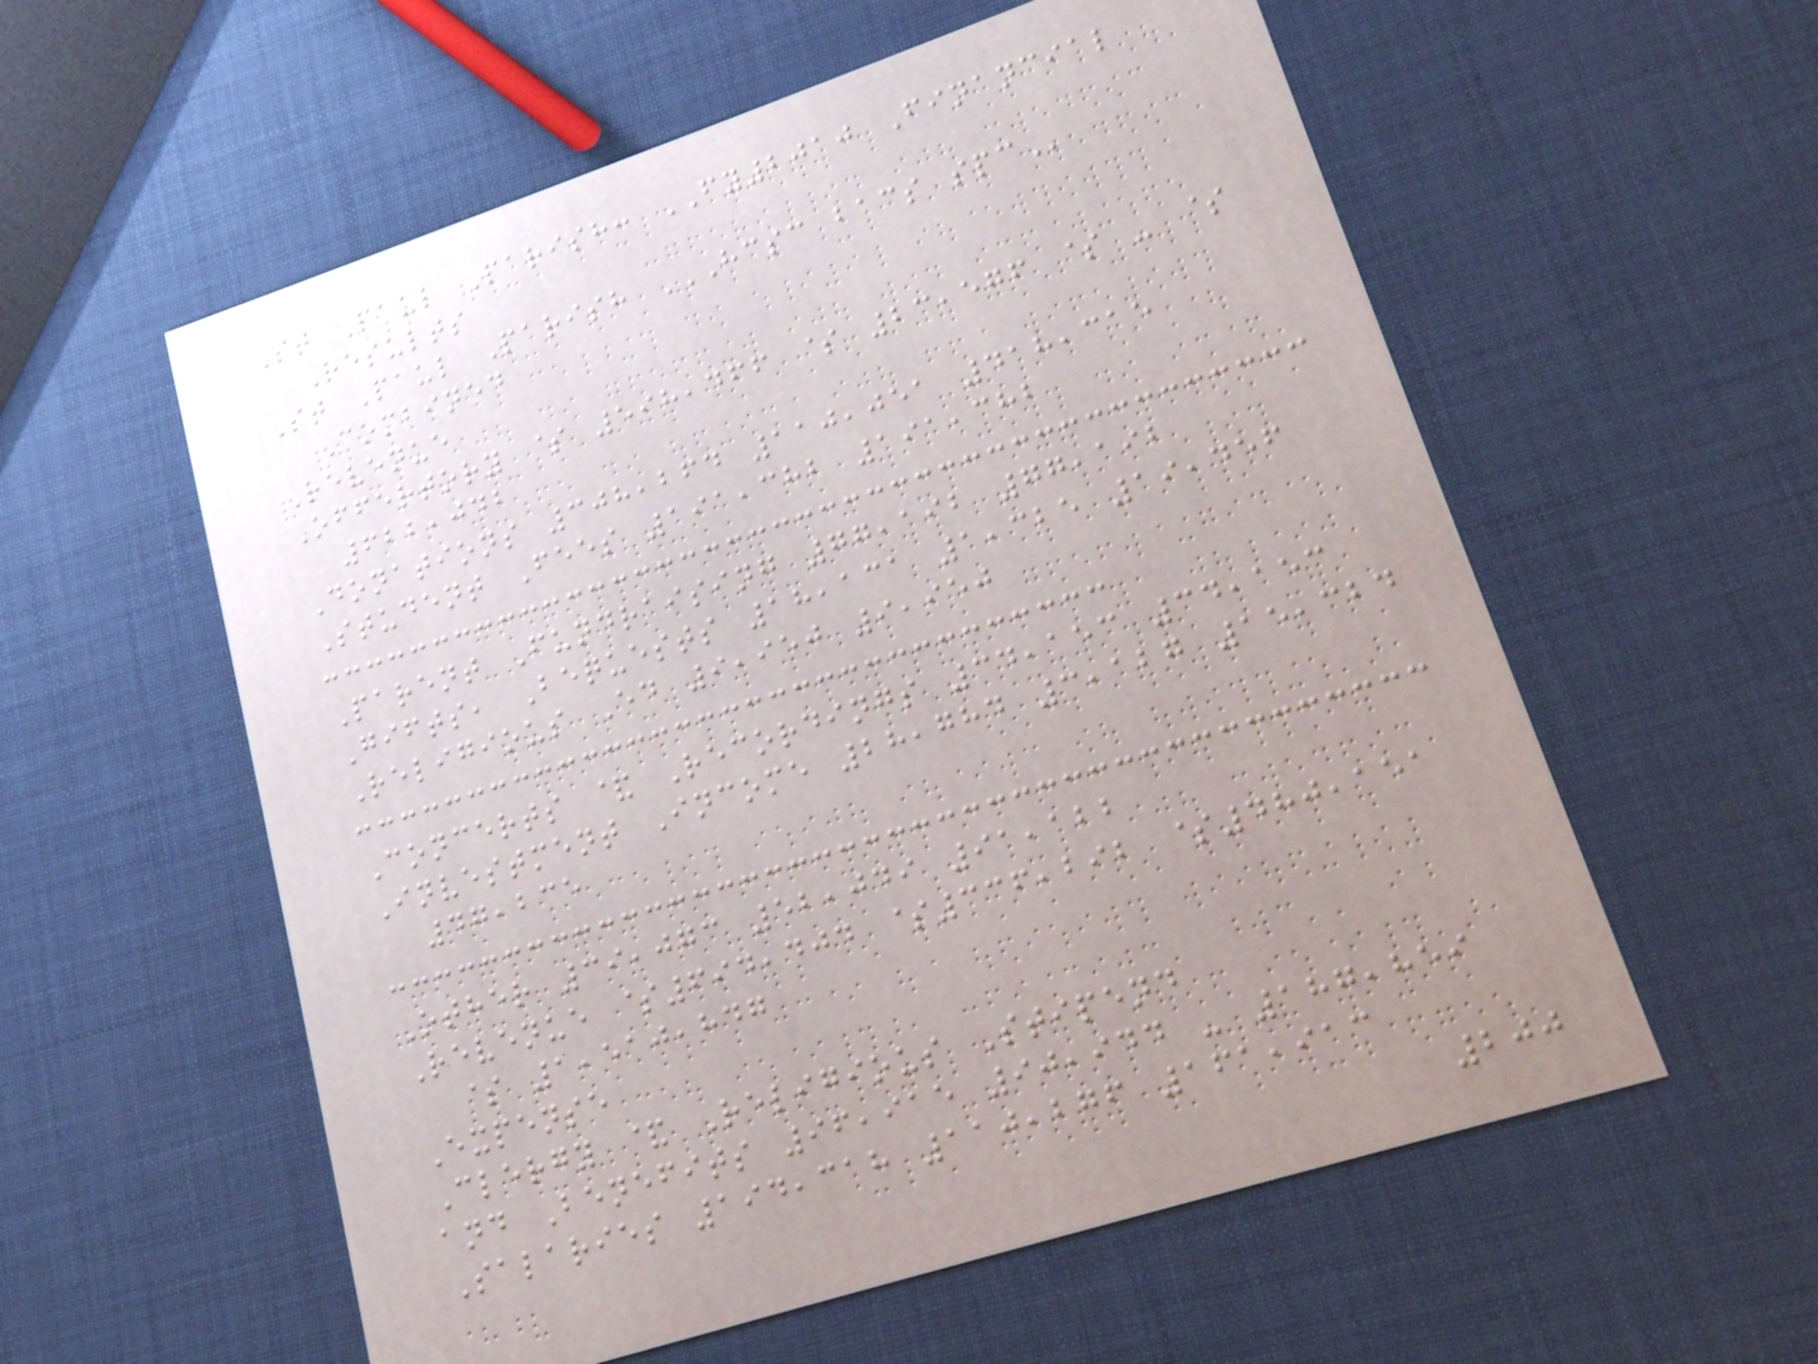St Paul Parish: FY2010 Financial
Results
St Paul Parish HCSC BACS SPC
Combined
Revenue
Offertory $ 598,466 $ 23,576 $ - $
622,042
Donations 308,264 110,051 418,315
Student Fees 191,382 191,382
Parent Fundraising 77,192 77,192
Gifts, Bequests 18,131 1,325 19,456
Religious Ed 9,950 9,950
Concerts & Recordings 34,153 34,153
Investment Income 28,784 3,127 15,324
47,235
Other 39,073 52,049 91,122
Revenue $694,404 $336,292 $480,151
$ 1,510,847
Expense
Clergy & Religious Stipend
and Benefits 96,915 90,944 - 187,859
Salaries 194,318 110,276 161,913
200
